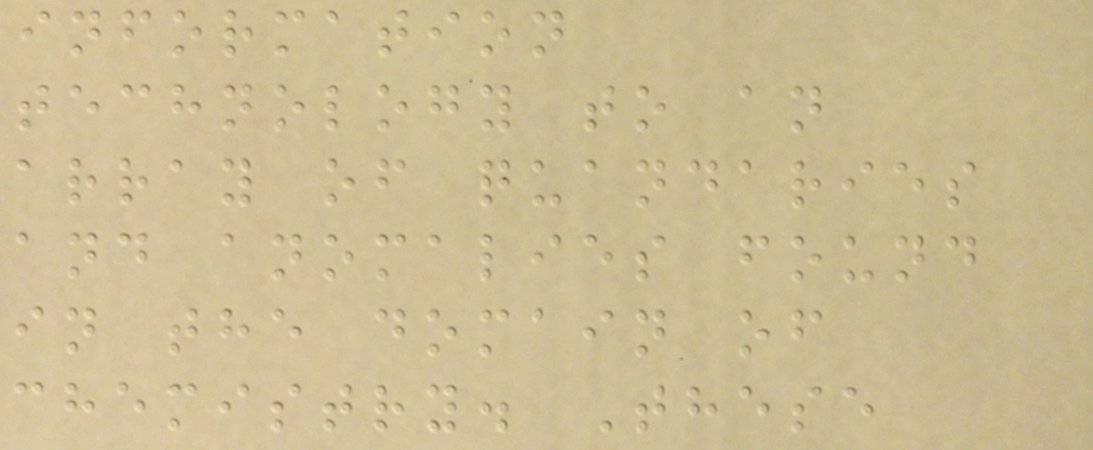information
technology to an
array of quandaries
and anomalies found
in the domain of
chemistry. These
